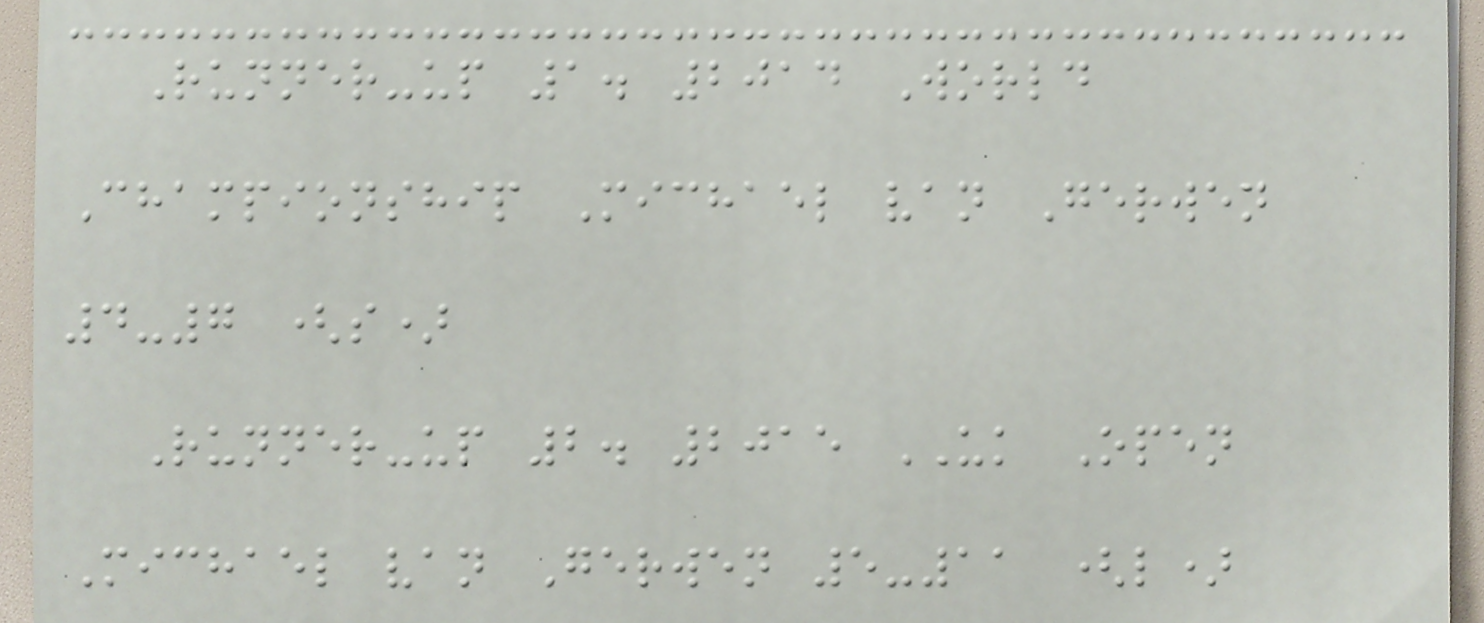Runner-up 1. 2014 World
Championship Michael van Gerwen
4-7 (s)
Runner-up 2. 2015 UK Open
Michael van Gerwen 5-11 (l)
